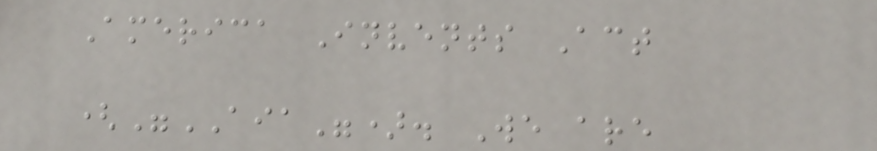America Invents Act
("AIA"). We are
